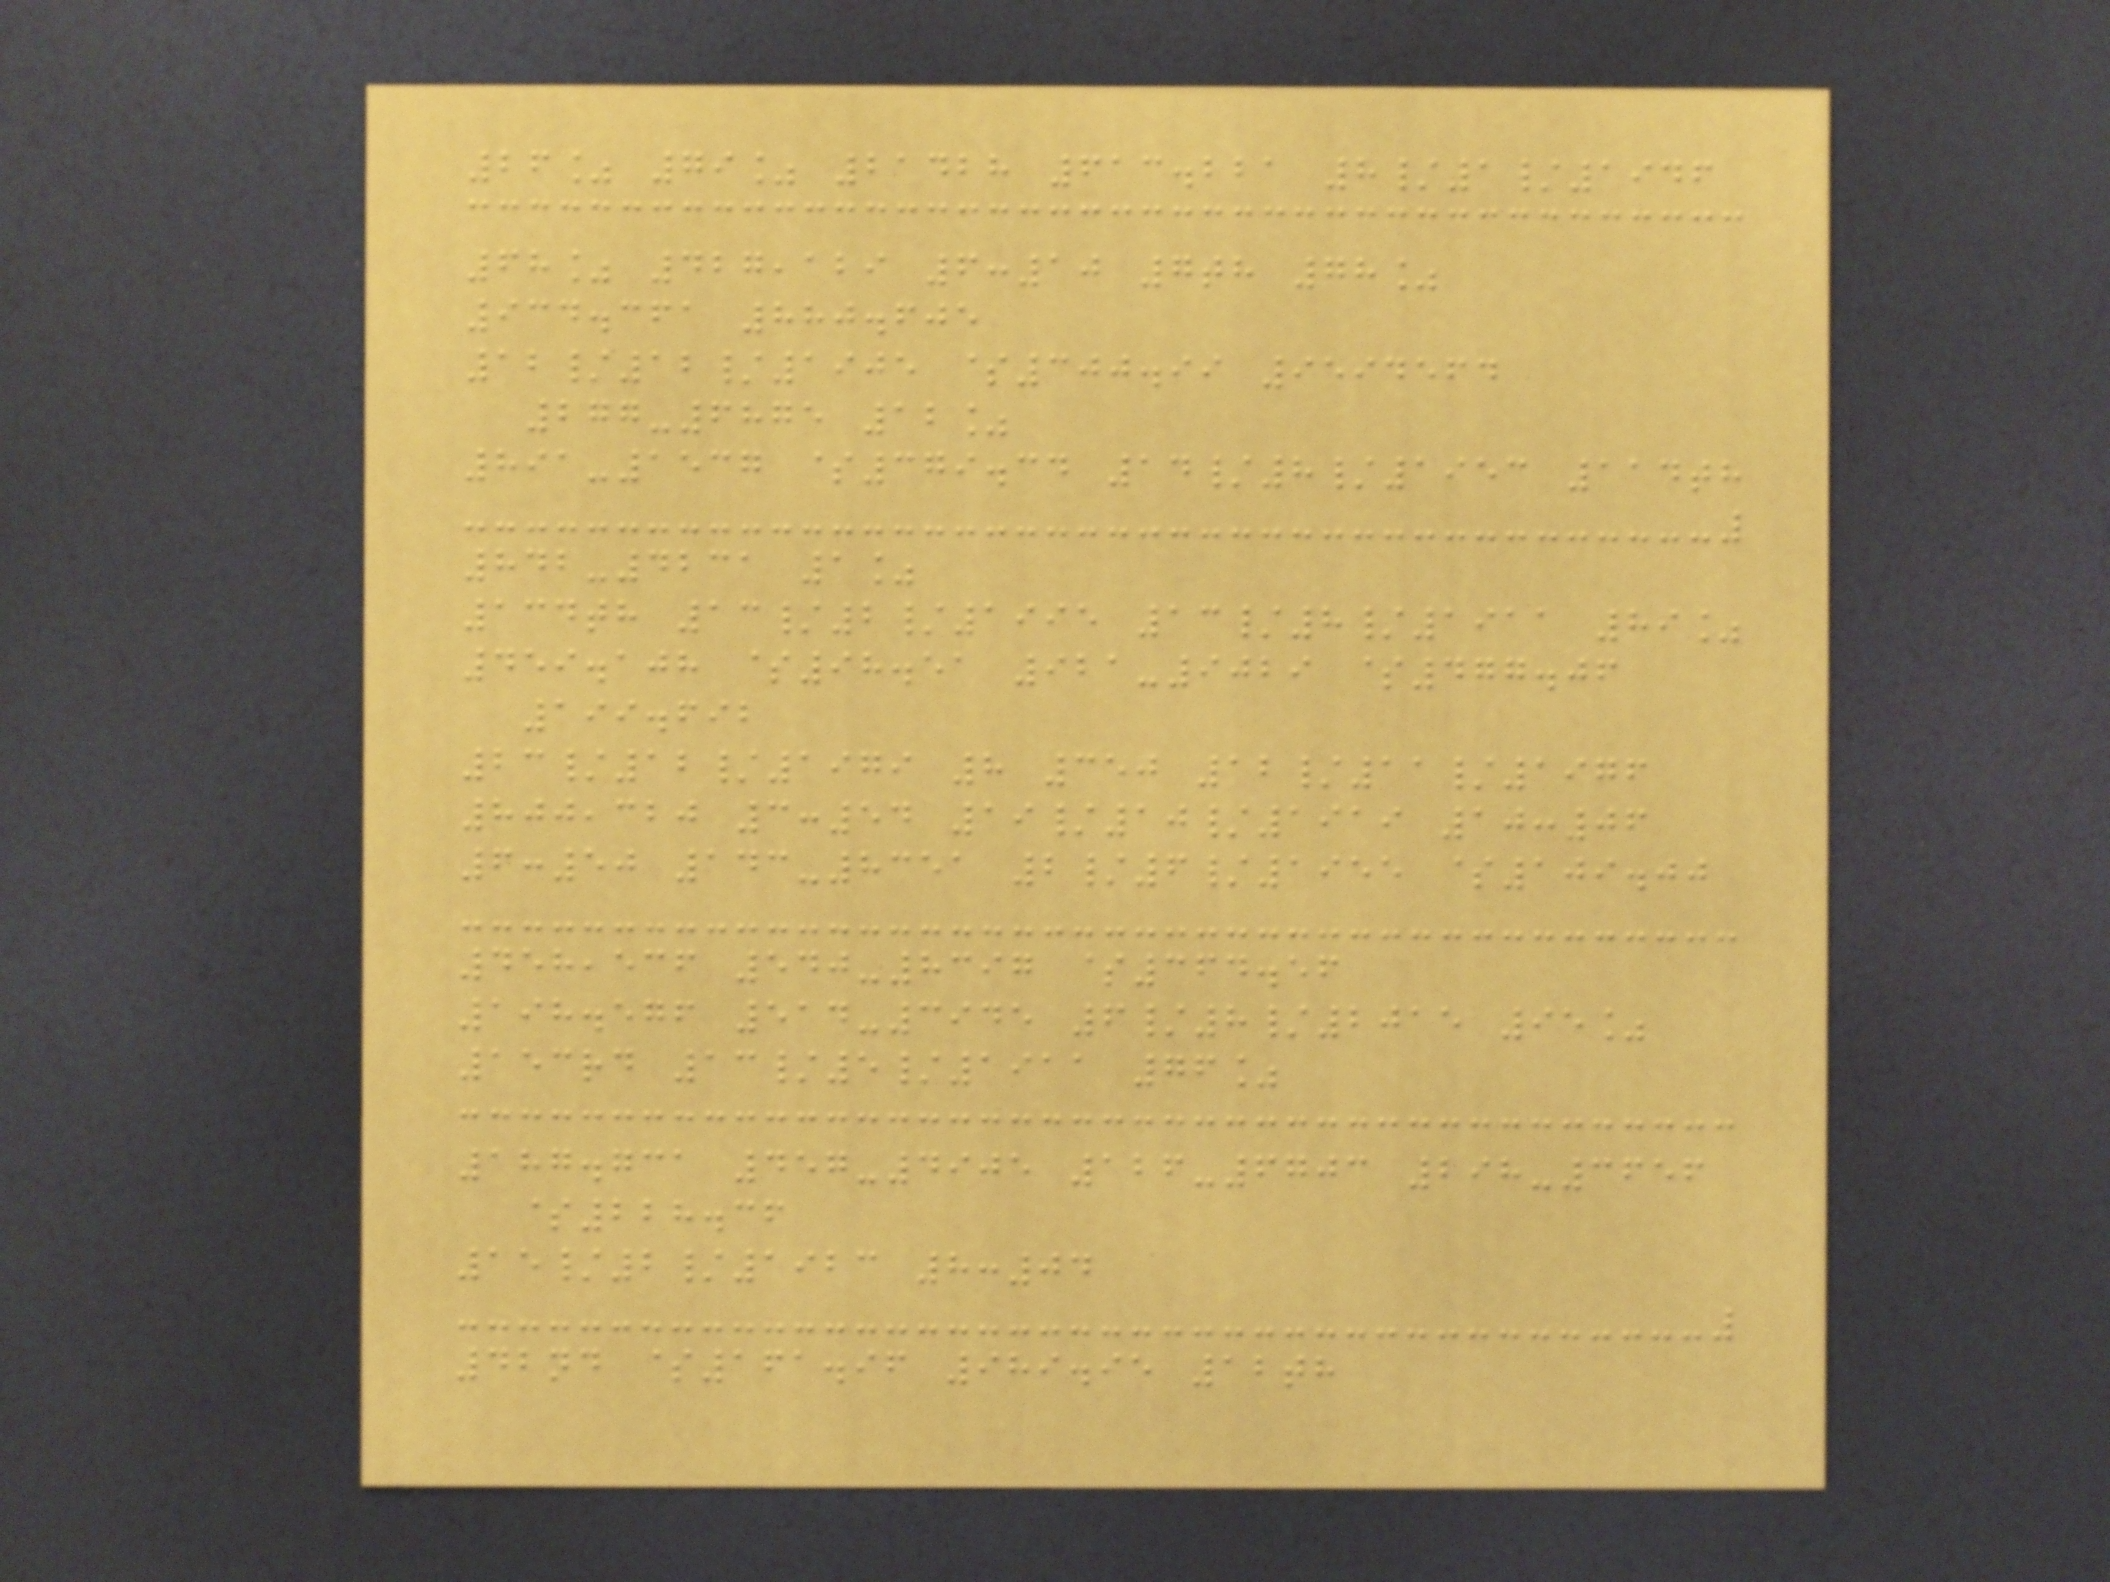26% 79% 21428 613.221 8/1/1946
68% 427,129 6:10 7th 78%
934.361 880.605
12/12/1905 $300.99 9594564
277-6875 12%
891-1537 $379.34 14/8/1953 114th
842-4231 1%
134th 13/2/1995 13/8/1911 89%
459.108 $98.51 921-9029 $477.06
199.692
23/12/1979 8 350 12/11/1976
800,320 3:54 19/10/1919 10:06
6:50 143-8351 2/6/1955 $109.00
458,536 540-8397 $364.56
198.576 514-3945 6/8/2015 95%
153rd 13/5/1911 76%
187.731 457-4905 126-6703 298-3656
$228.36
15/2/1923 8:04
42nd $161.96 989.95 12th
